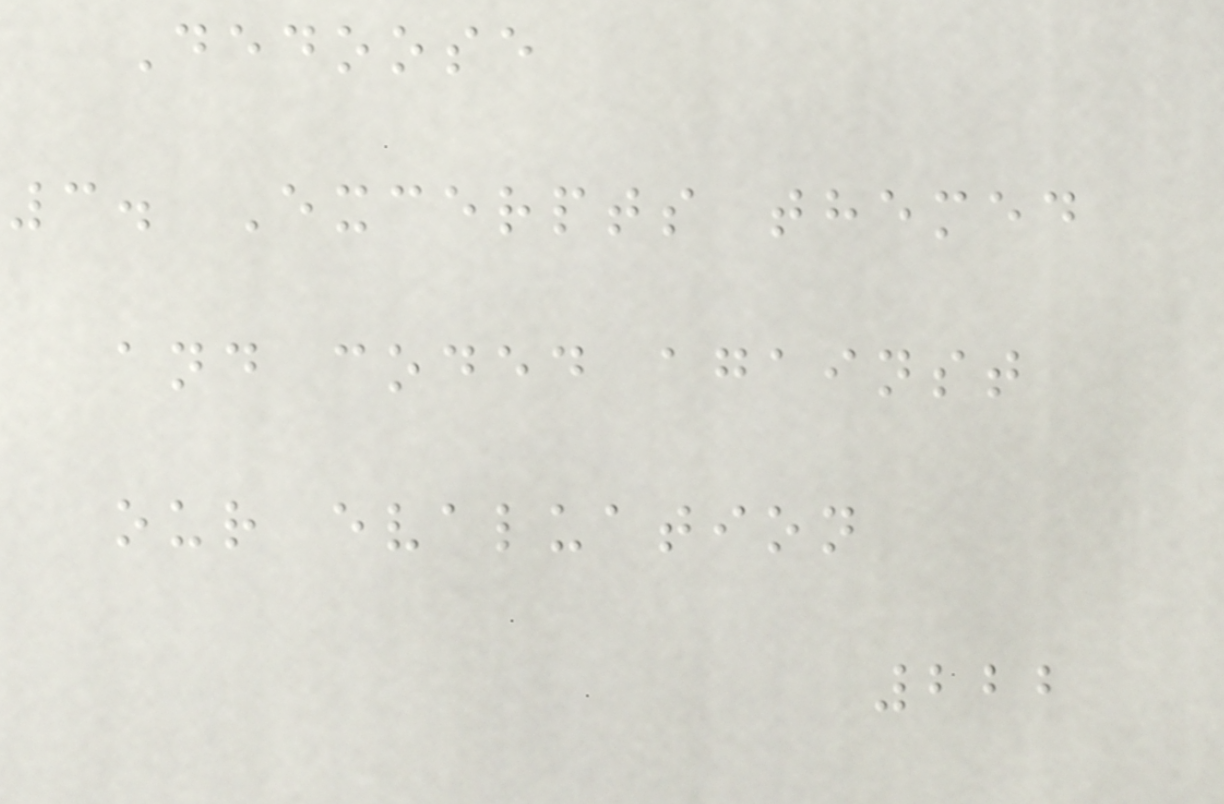Dedoose
3. Excerpts themed
and coded against
our evaluation
222
